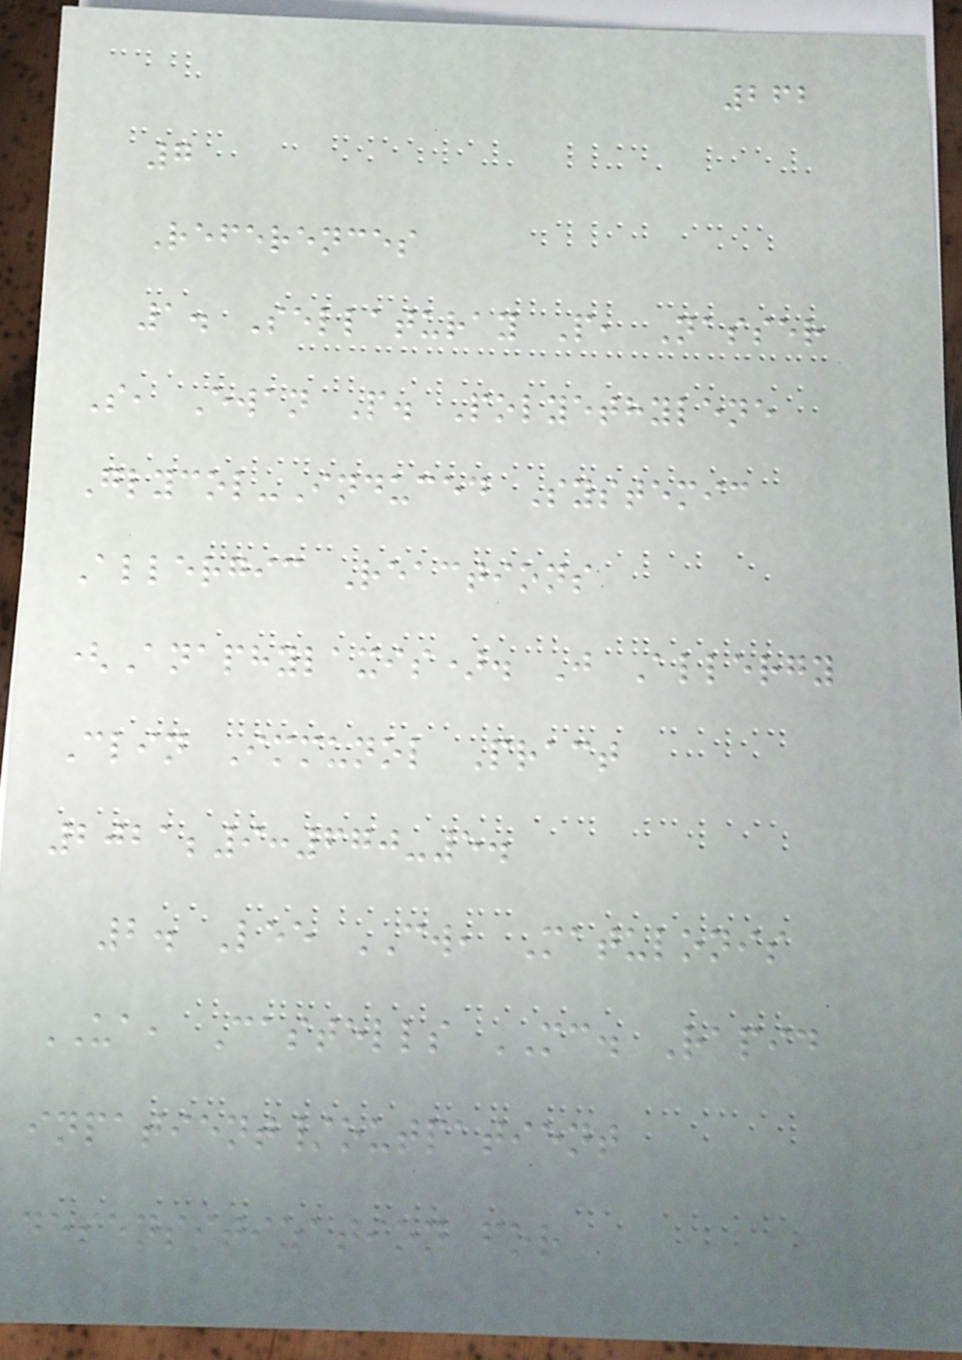262
7
References
1. Sellaturay P, Nasser
S, Ewan P. Polyethylene
Glycol-Induced Systemic
Allergic Reactions
(Anaphylaxis). J Allergy
Clin Immunol Pract
2021;9:670-5.
2. Lee CW, Matulonis
UA, Castells MC. Rapid
inpatient/outpatient
desensitization for
